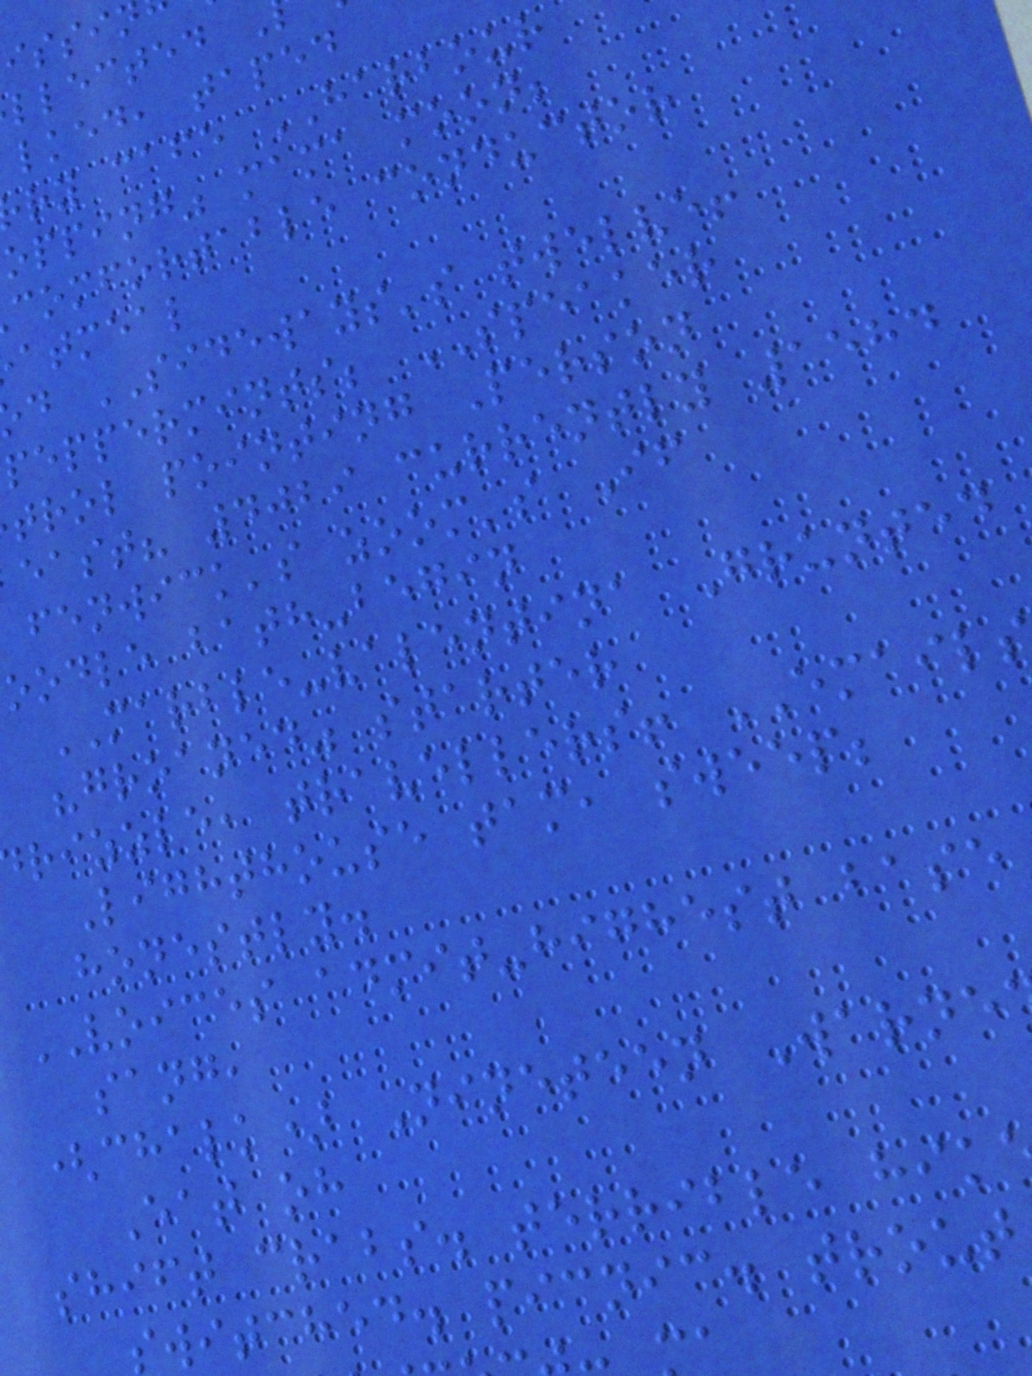llected
lked, taped
ry cafe HARBOUR
opping" mama moon;
comfortable conductor
atmeal
d SIDEWAYS's twelve!
peppermints; SPEAKER
trol pointing Person
east? 4029 currently 1584
fenwick's zoom's If
oodle bath-begin
MARBLE-valentina Grunted
"groaned" starter
rizzle, travellers! EMAIL
Lighthouse tam, sweep;
honestly.
VOICES admit-highest base
sang,
(chalk) Nineteen Warne
Eat oh
shift crabs. terrible hik
switched. picnic. trout
